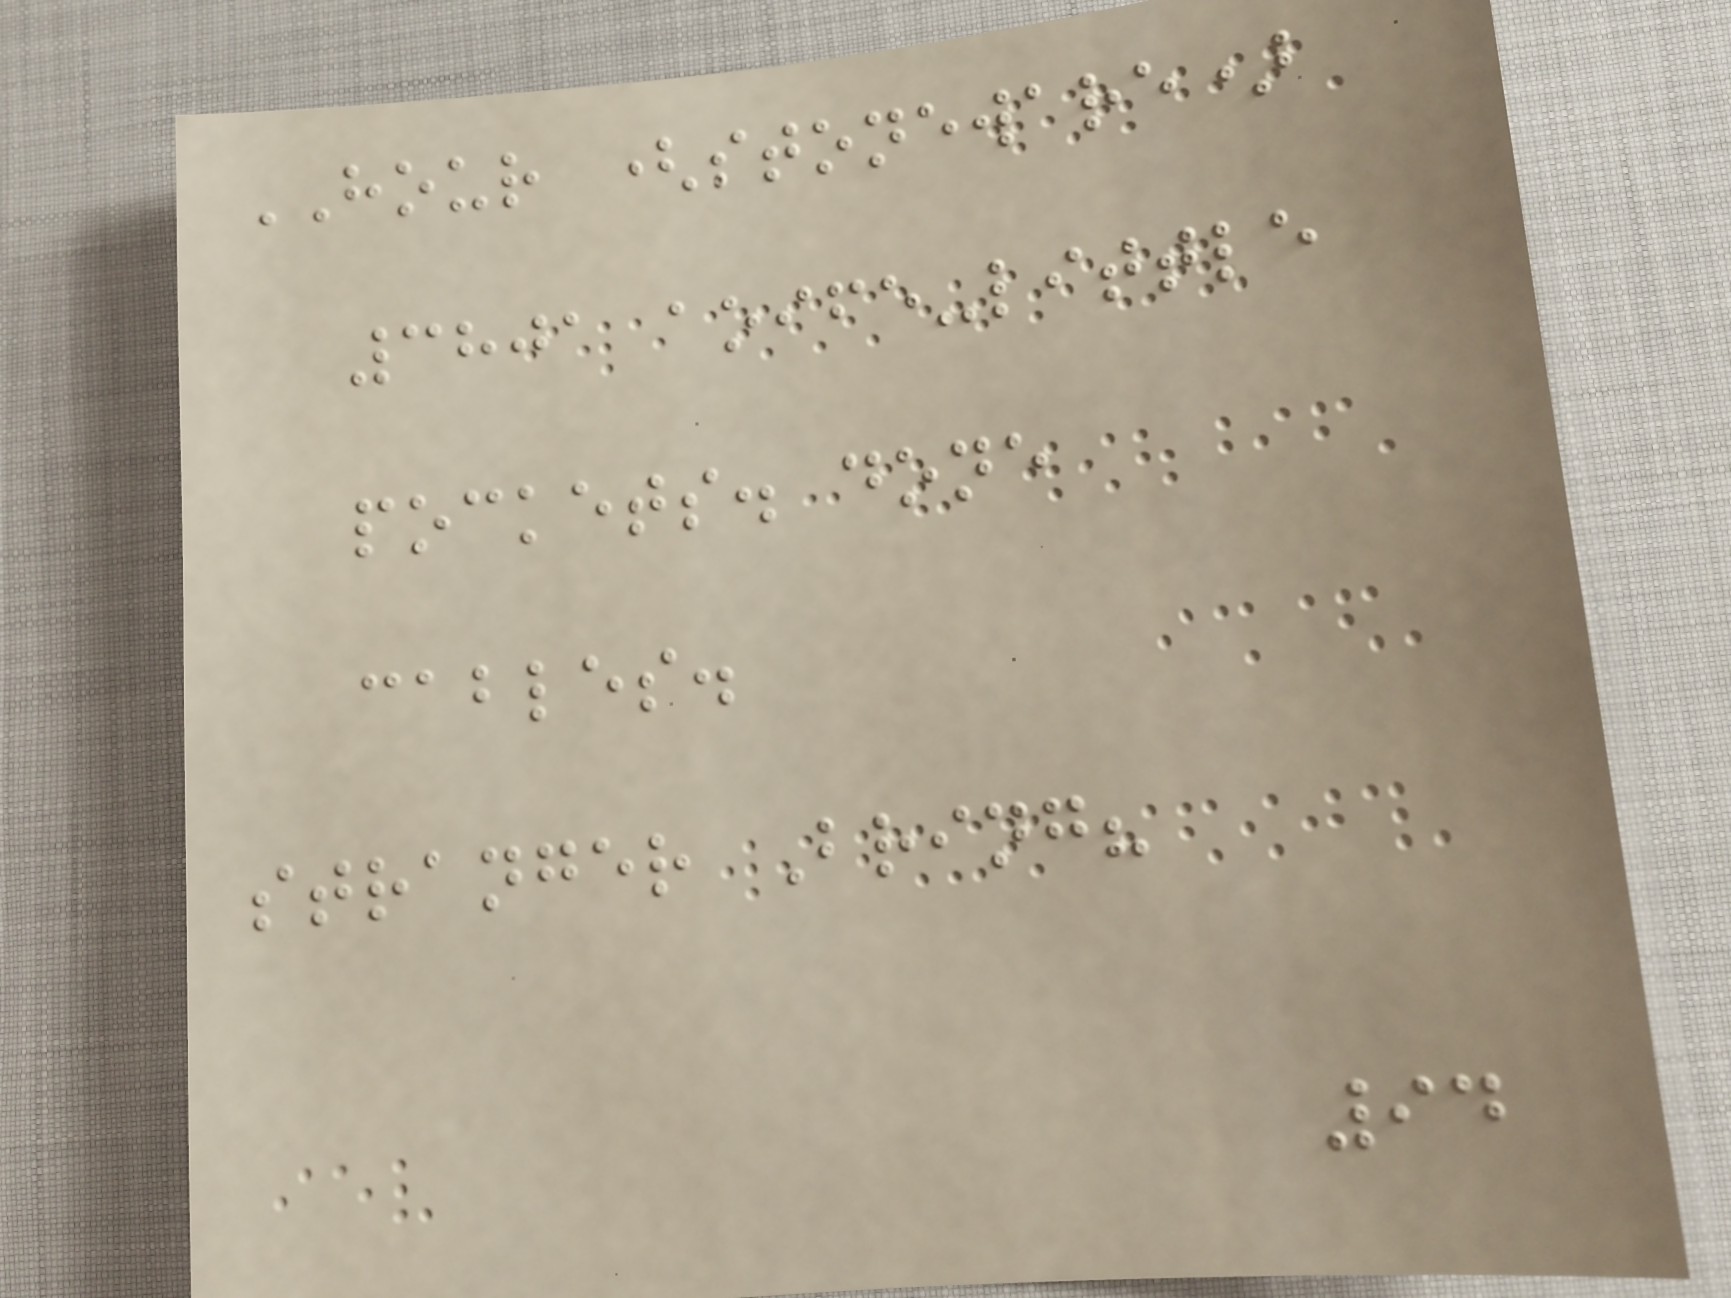HOUR (stoneware)
3801 aoife-little
pockets. done
cables.
stranger Bring?
94
